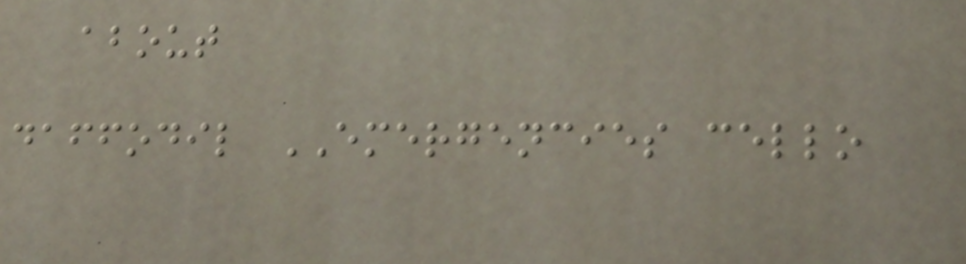about
daffodil EMERGENCIES cello
